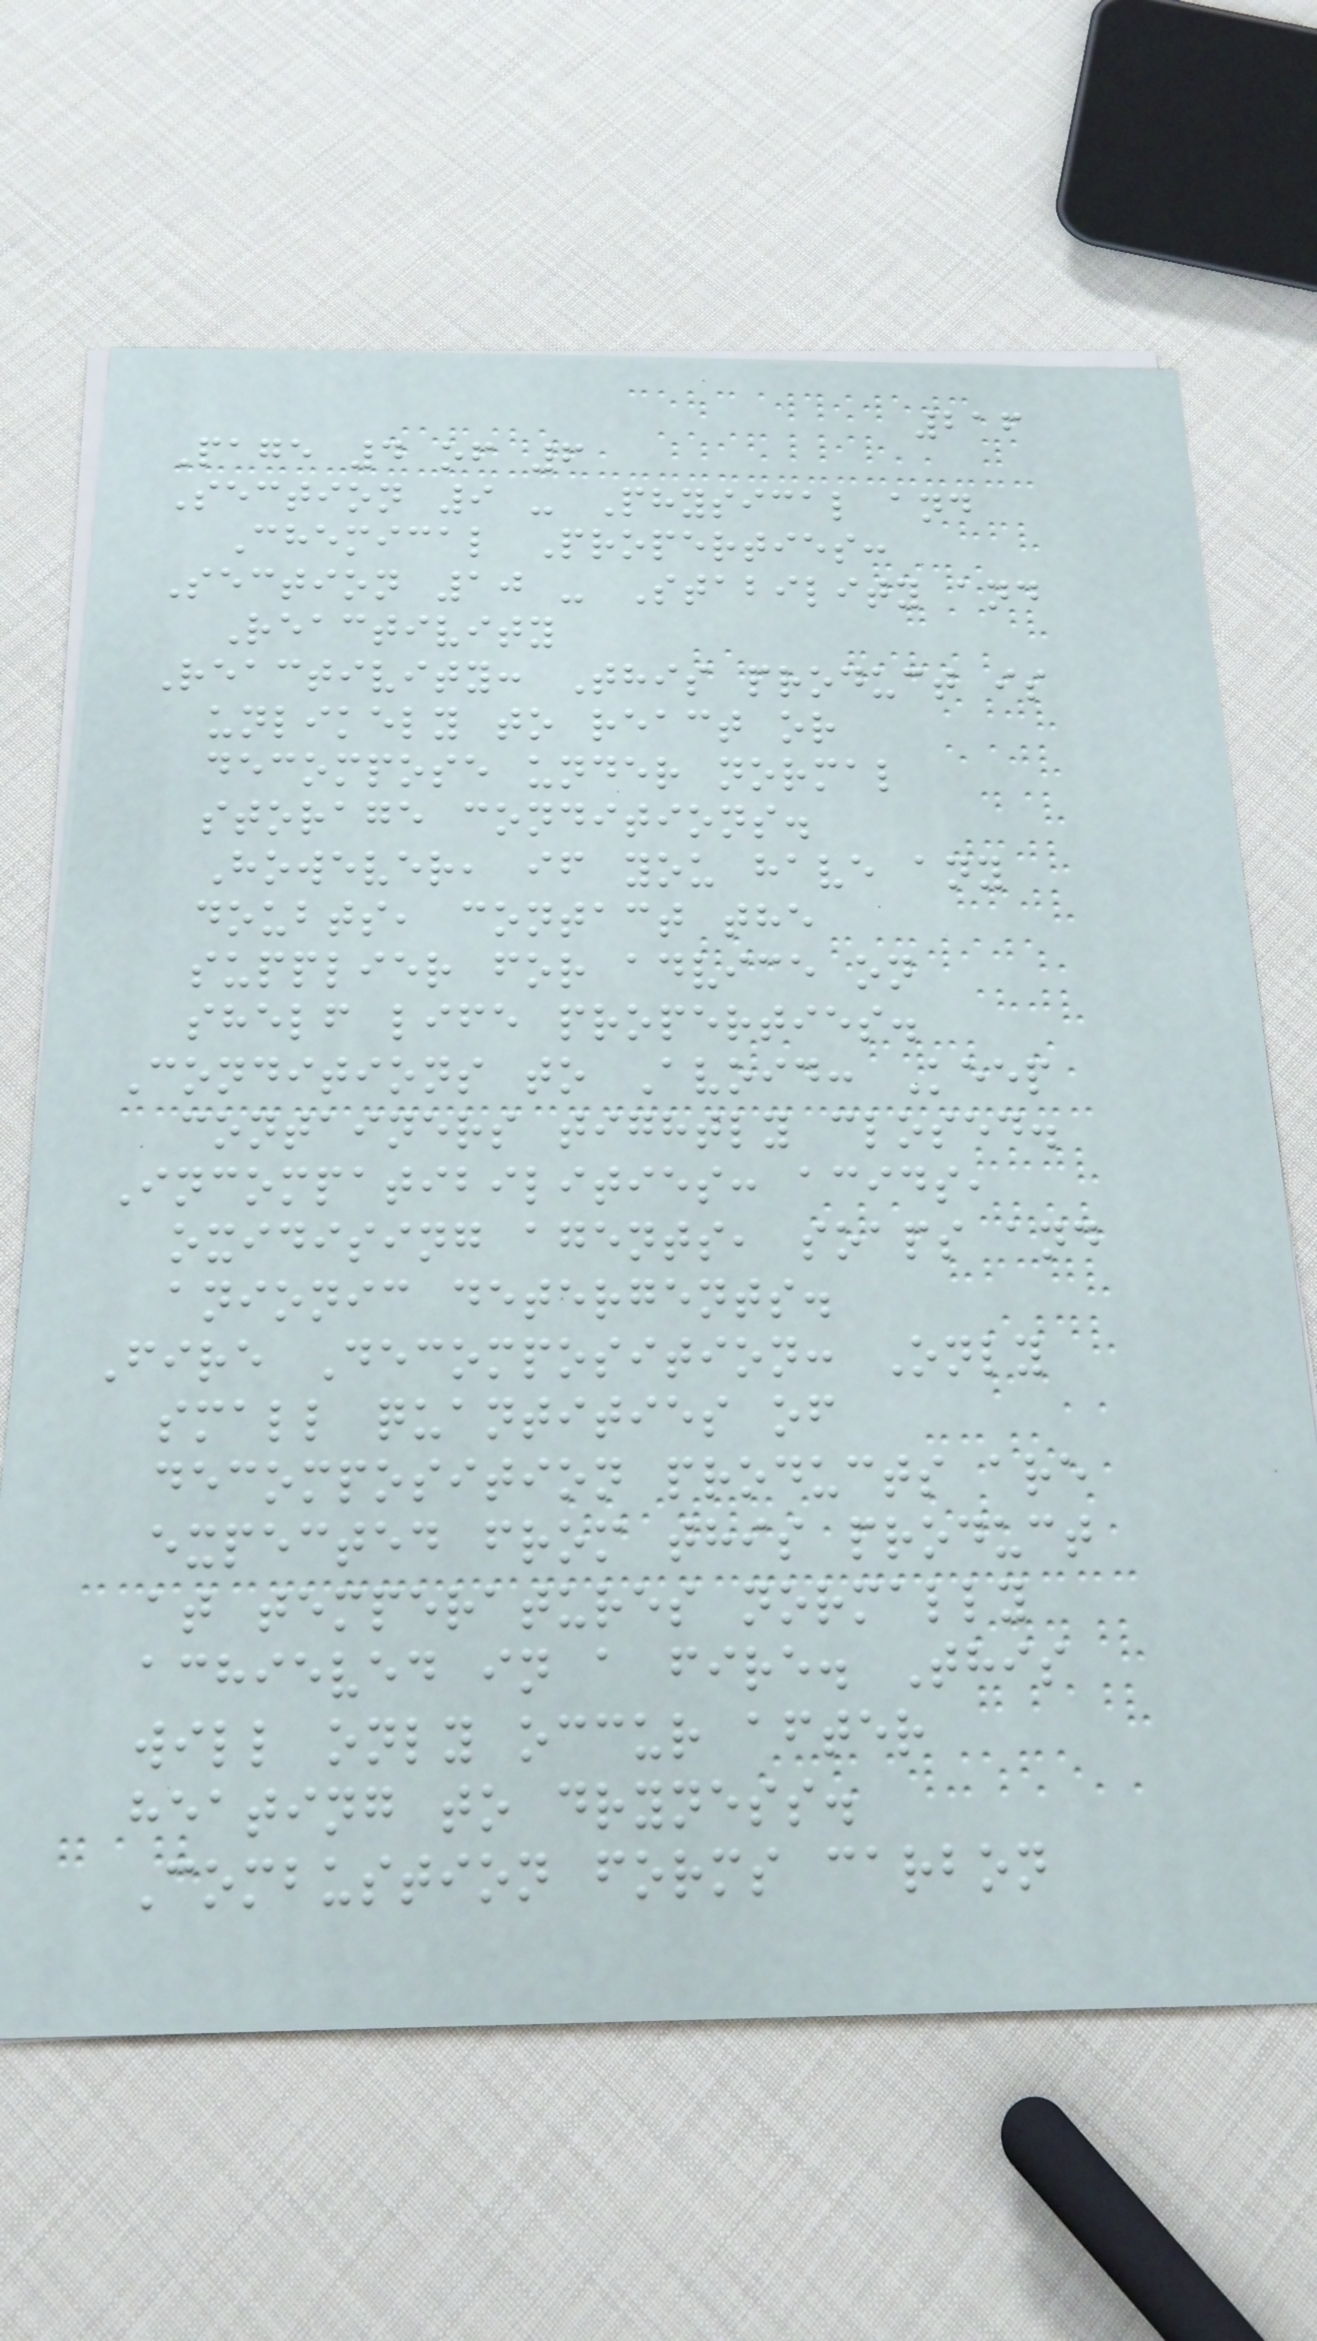216
Page 4 of 6
Section 9 - Physical and
Chemical Properties:
Section 10 - Stability and
Reactivity
Reactivity: This product is
unlikely to react or
decompose under normal
storage conditions.
However, if you have any
doubts, contact the
supplier for advice on
shelf life properties.
Conditions to Avoid: Keep
containers tightly closed.
Incompatibilities: acids,
oxidising agents, soaps and
anionic detergents.
Fire Decomposition: Only
small quantities of
decomposition products are
expected from this product
at temperatures normally
achieved in a fire. This
will only occur after
heating to dryness.
Combustion forms carbon
